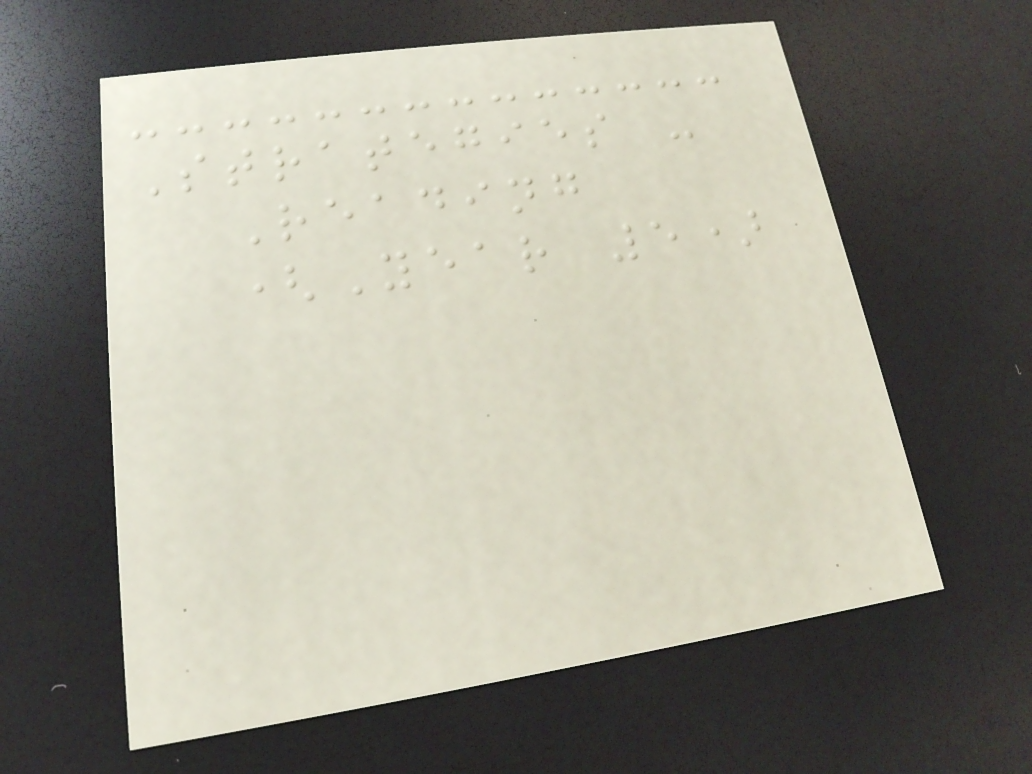Strategies -
Reading
(Year 5)
